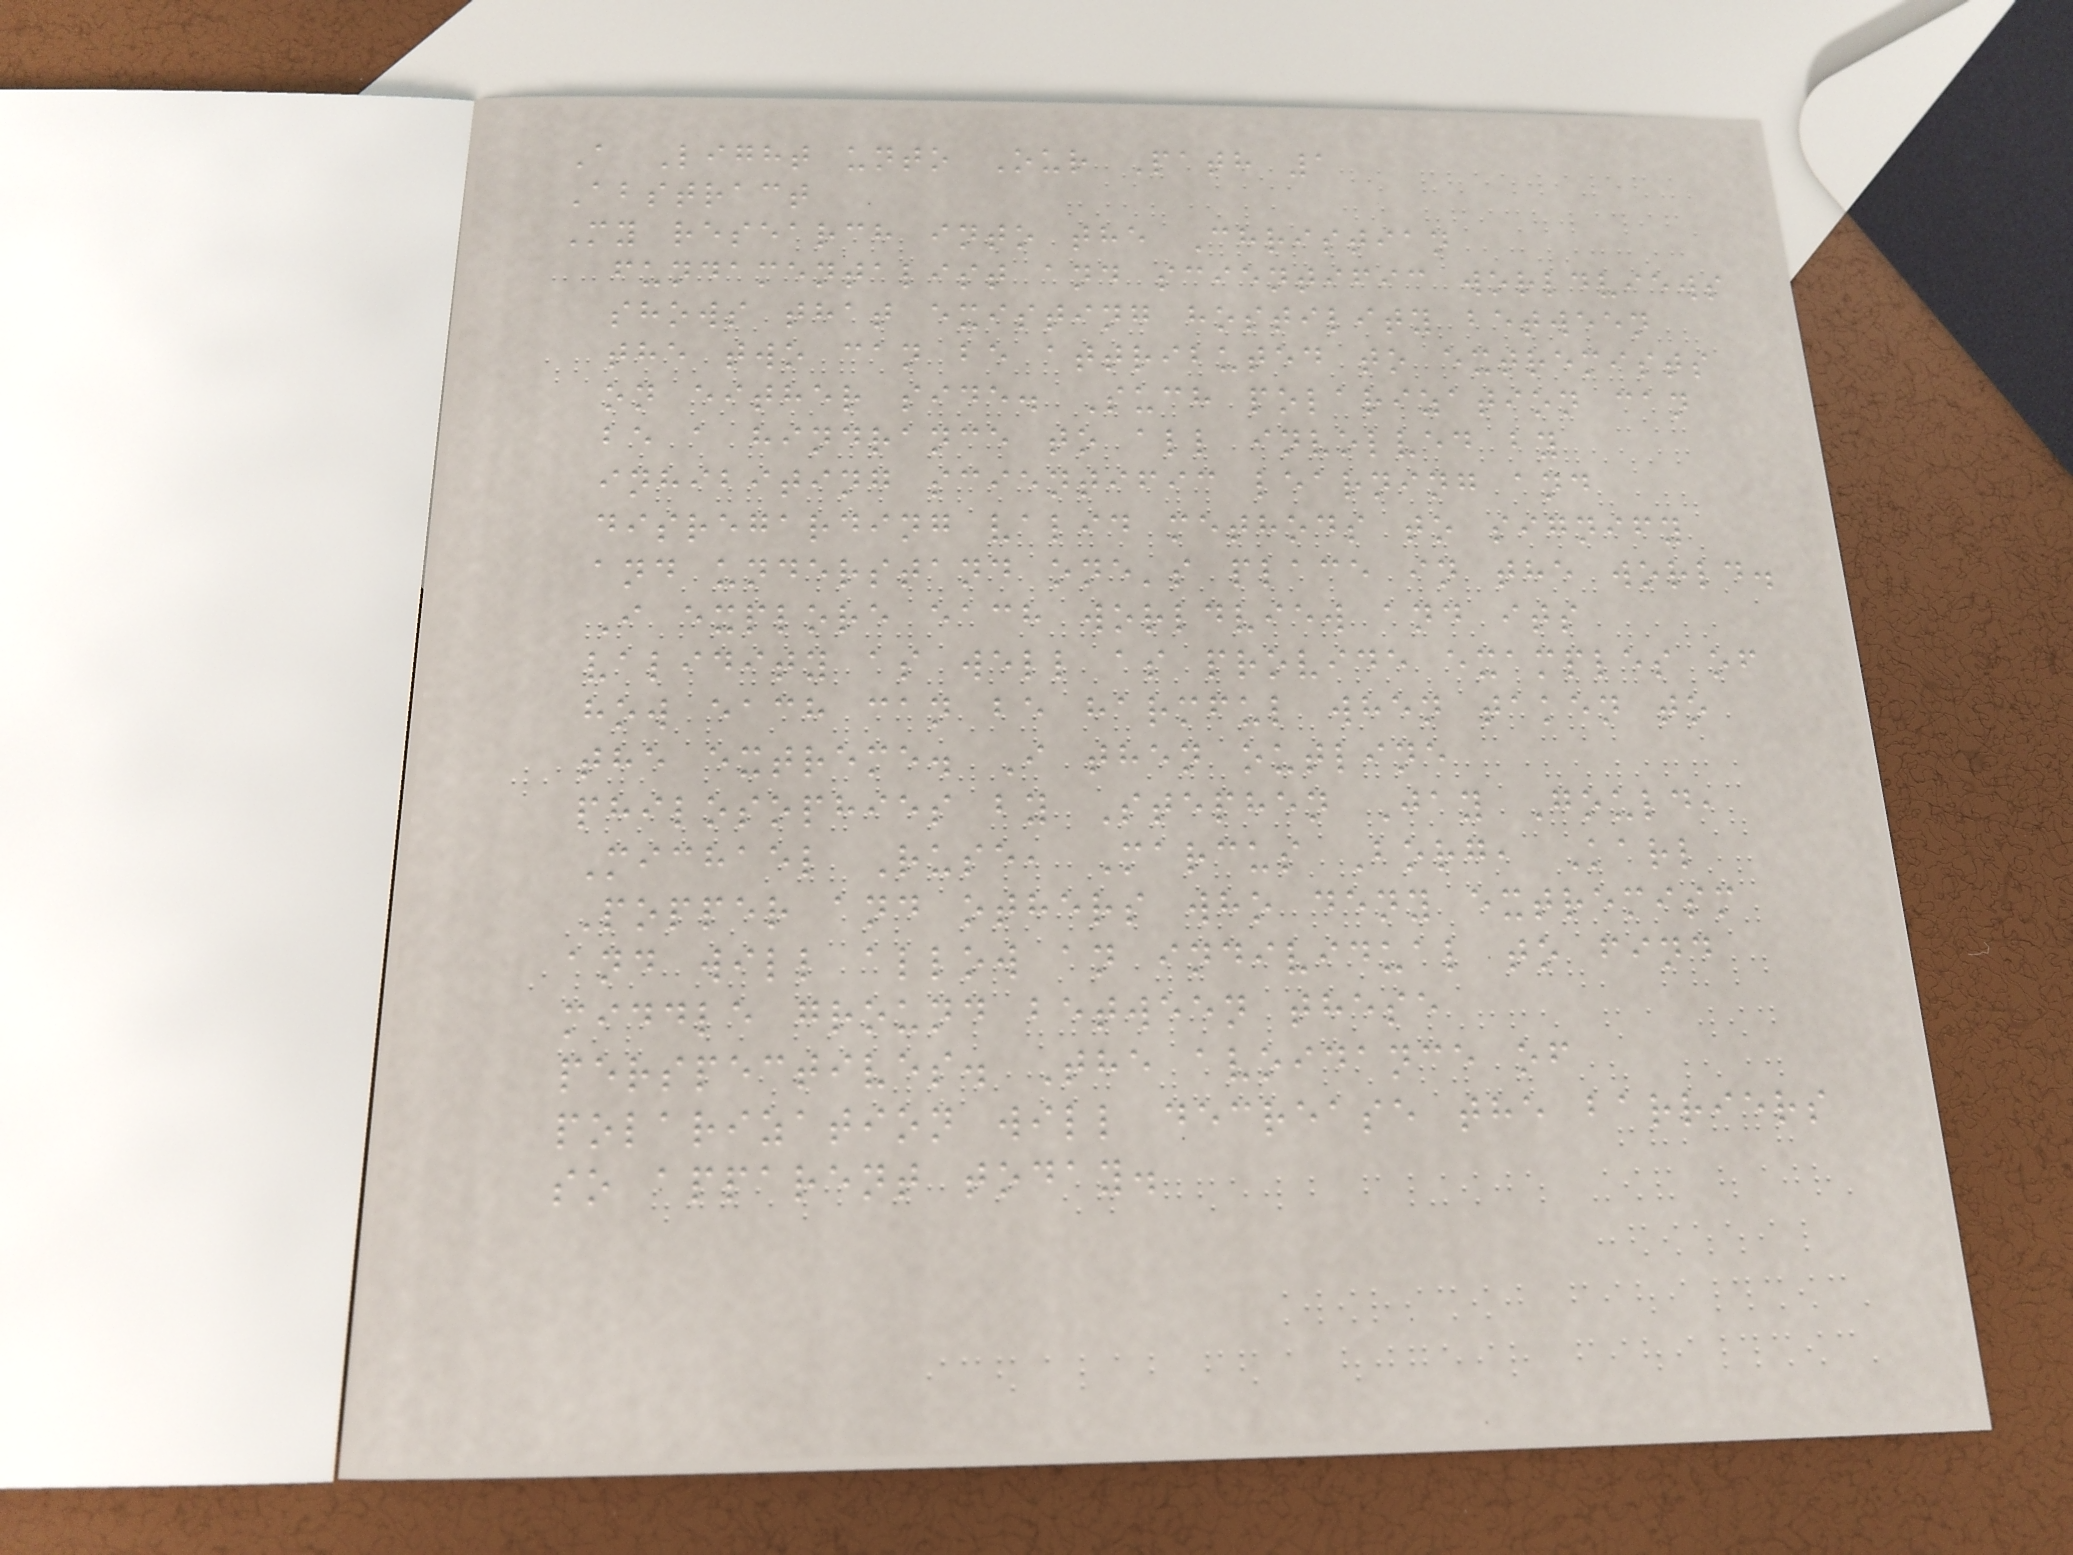A Light unto Our Path 1
Abstract
My research into the Christian
fundamentalist and scientific worldviews
shows that existing hostility between
the two can be attributed to extremists
on either side. Such polarization can
be a hindrance to all involved by
inhibiting scientific learning and
disregarding valid methods to signify
and understand one's place in the world.
I explore each worldview and its
validity as well as provide examples of
how each can be harmful when taken to
the extreme. I then outline
philosophies by Stephen Jay Gould,
Michael Ruse, Marcus Borg, Karl
Popper and others who deny extremism
and will allow an individual to find
middle ground between these
perspectives. The avoidance of
polarization will decrease the barriers
so apparent today.
